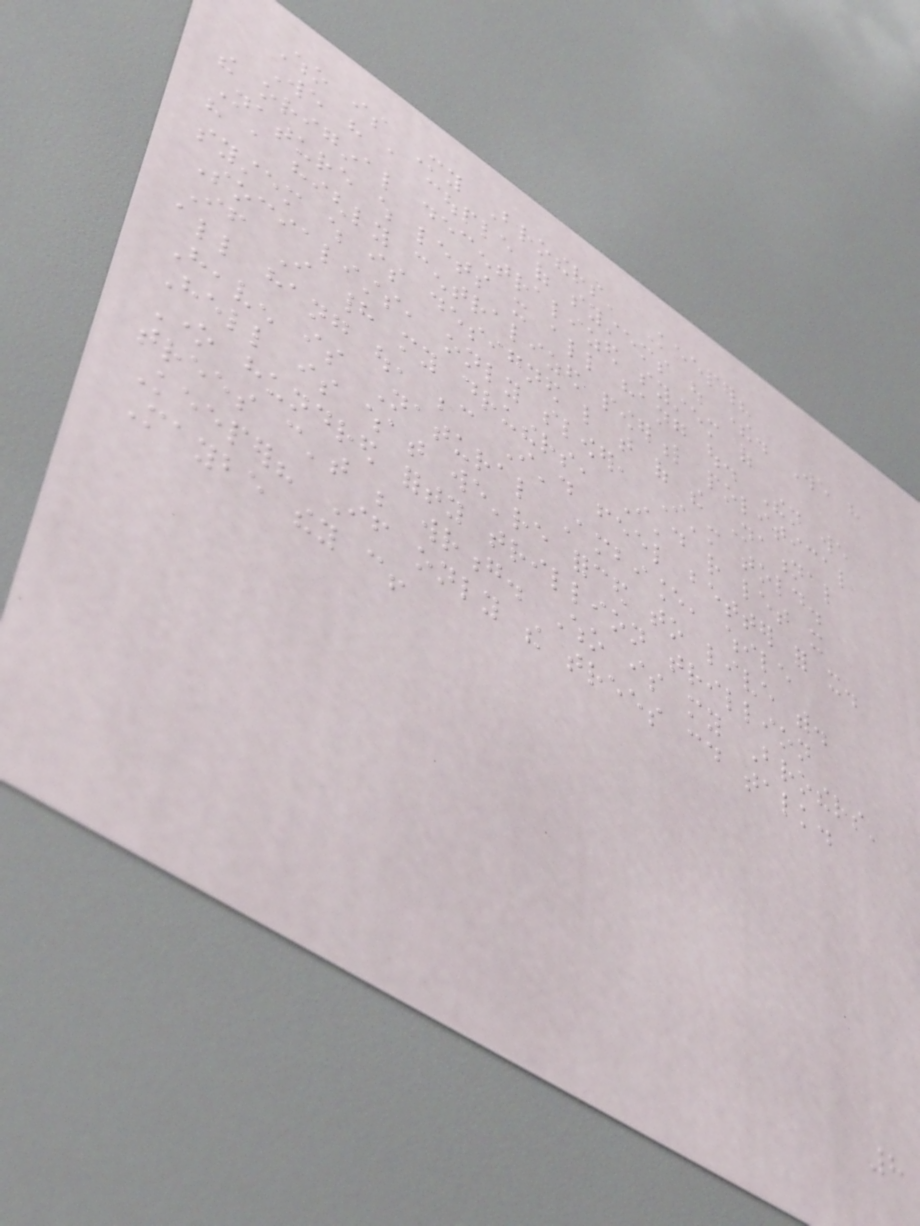Who is My Brothers' Keeper?
We have a couple of systems out there. We have
the original decentralized system of
Nature which lets it all hang out. Then we
have a highly centralized powerful political
system which is designed like that of the National
Socialists, only slower, I'm told.
If I had my druthers, I'd rather let it
all hang out, because I'd feel better for it.
Heaven is Natural Ambiance, while
Hell is what we're forced to live with.
One hundred forty trillion trillion
trees can't be wrong. Who is my Brothers'
Keeper? If only the trees could talk.
Maybe they can!
8
